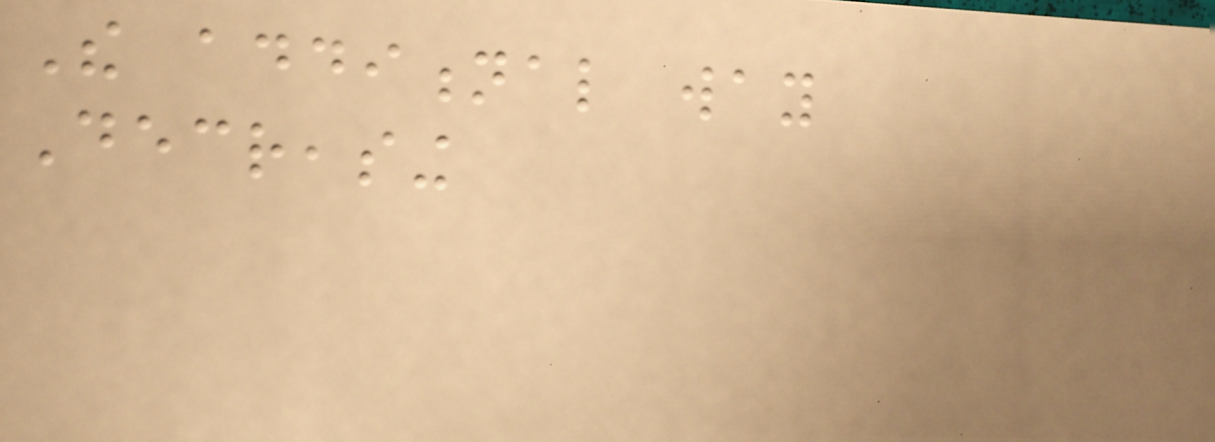The additional way
Decreasing
